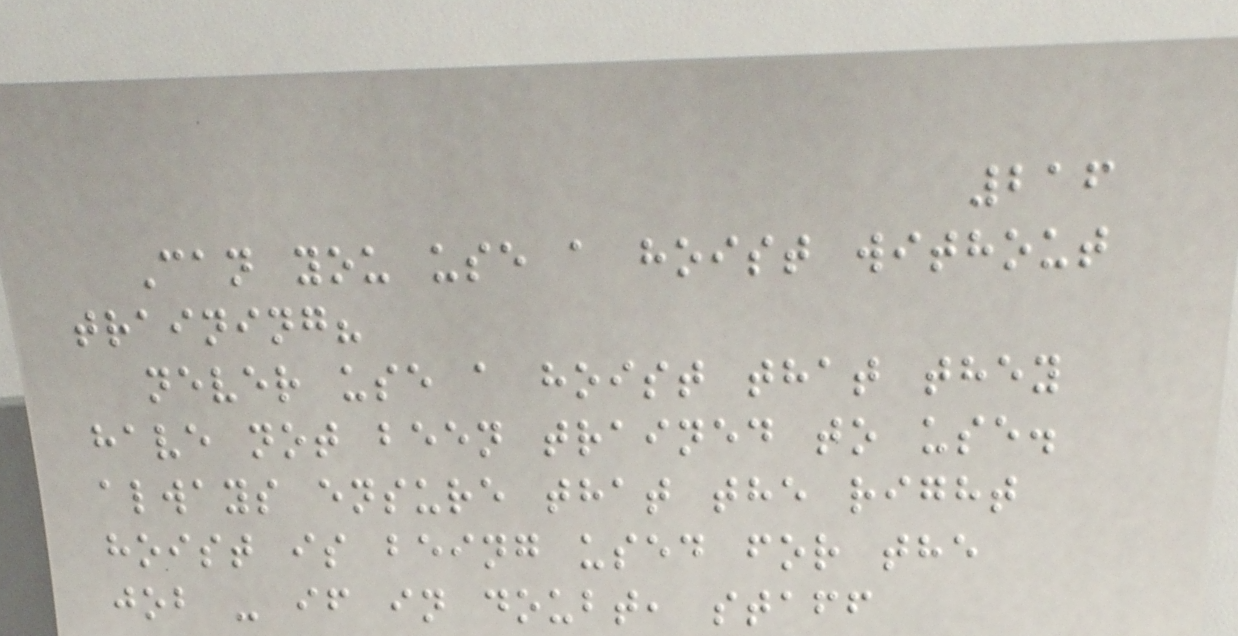216
Can you use a hoist without
training?
never use a hoist that they
have not been trained to use.
always ensure that the right
hoist is being used for the
job - if in doubt, staff
